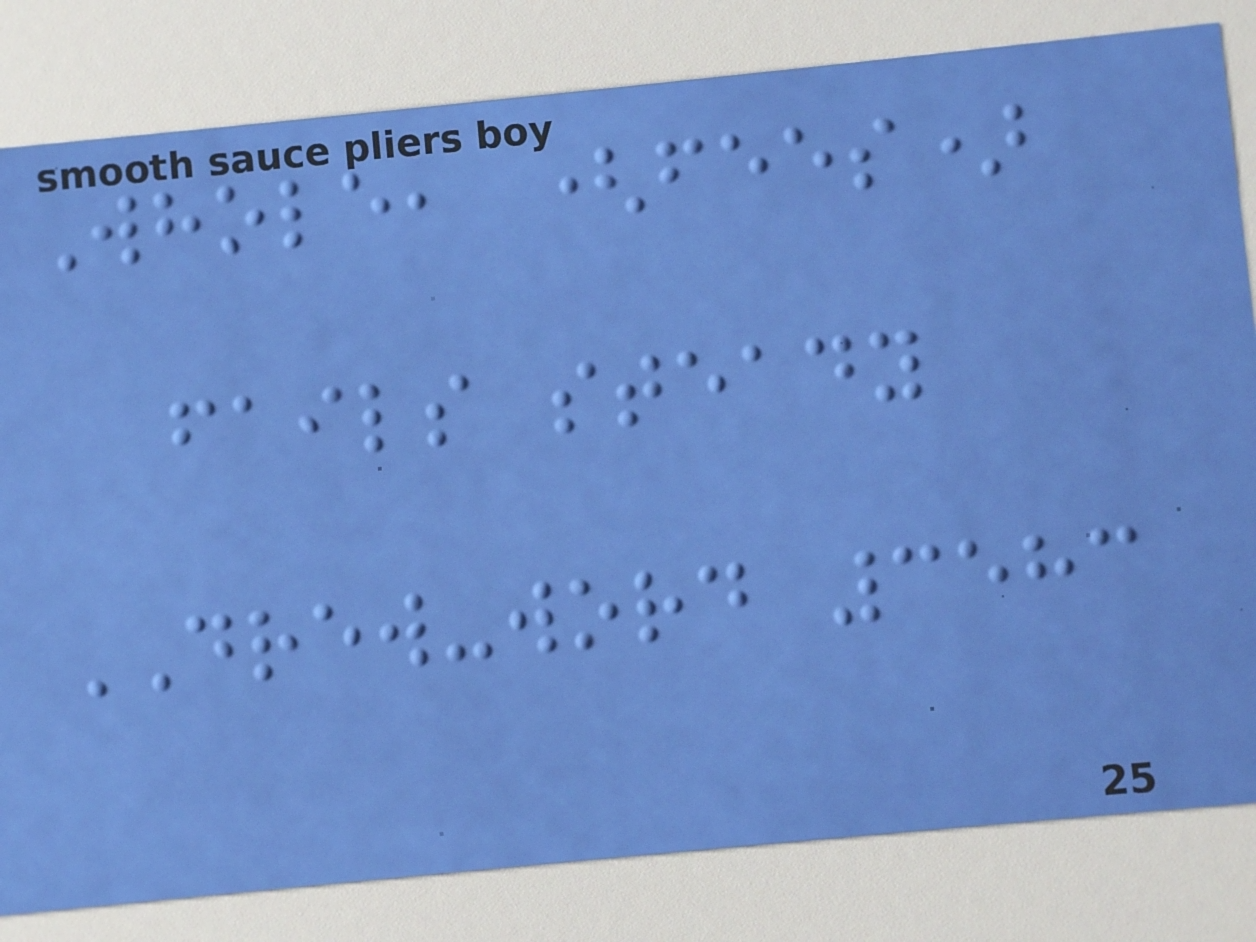Whole, (fees)
fails steady
DREW-word 3583
